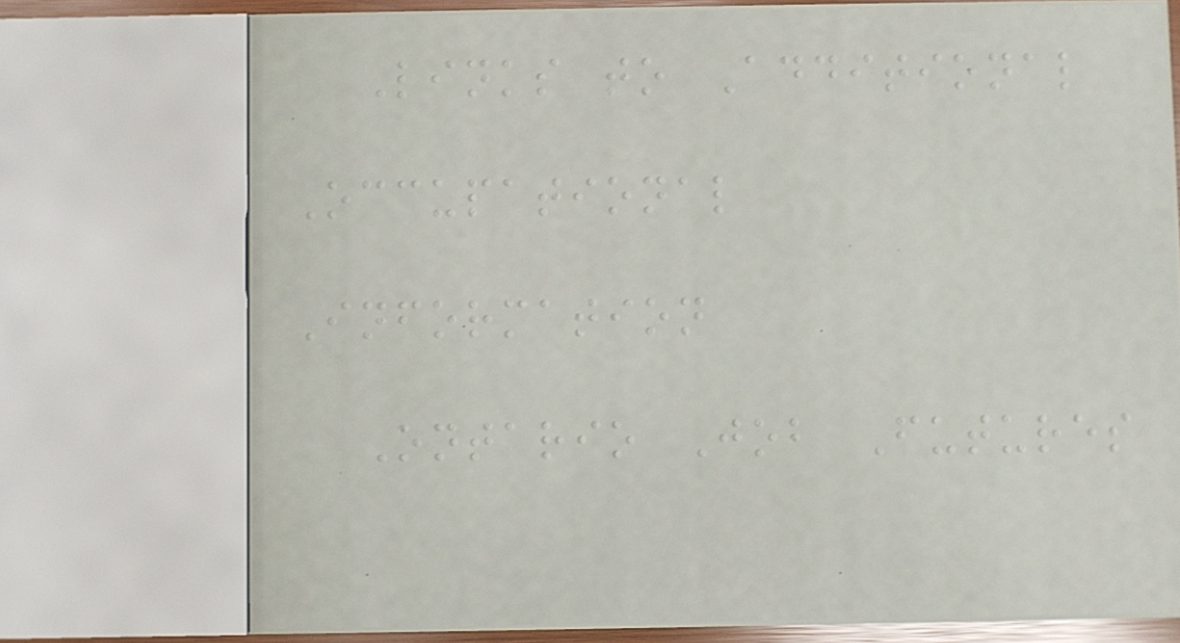Links to Additional
Occupational
Information
Ontario Job Futures
